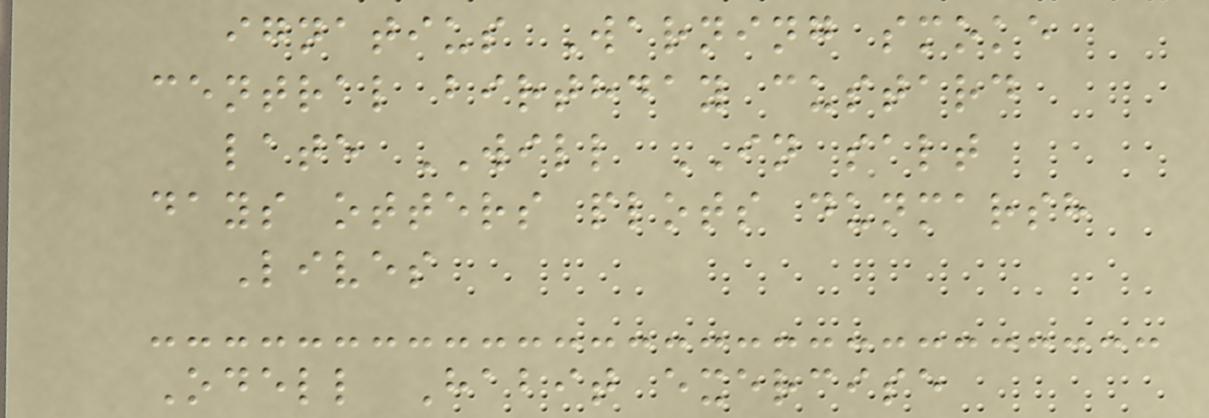ignatius Warning smoke
central birthday custard
late WILL IN salt
days otters plots dunmarsh
Lives
Odell Habit exercise
